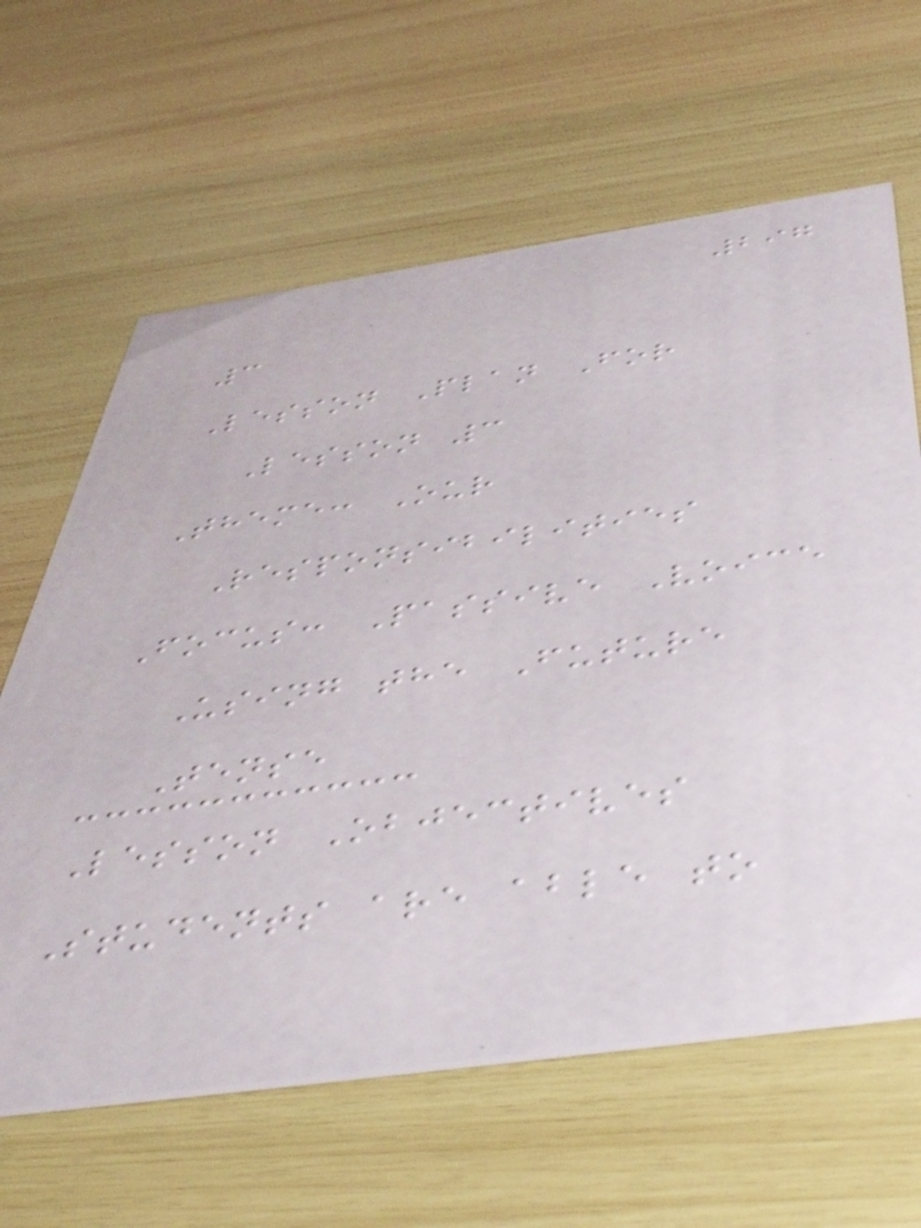297
3
Lesson Plan For
Lesson 3
Theme: Our
Responsibilities
Focus: Passive Voice
Using the Future
Tense
Lesson Objectives
Students are able to
